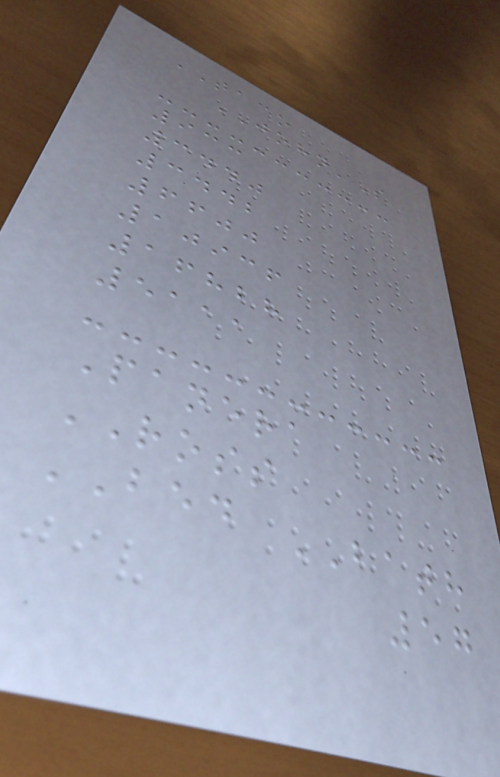TACO
JOHN'S
933
3440
3442
6600
10936
16828
5111
Panera
ROSS
BED BATH
57
